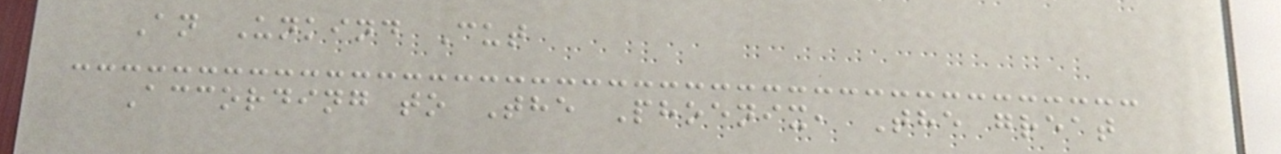An Unkind Cut
According to The Phoenix, The great
